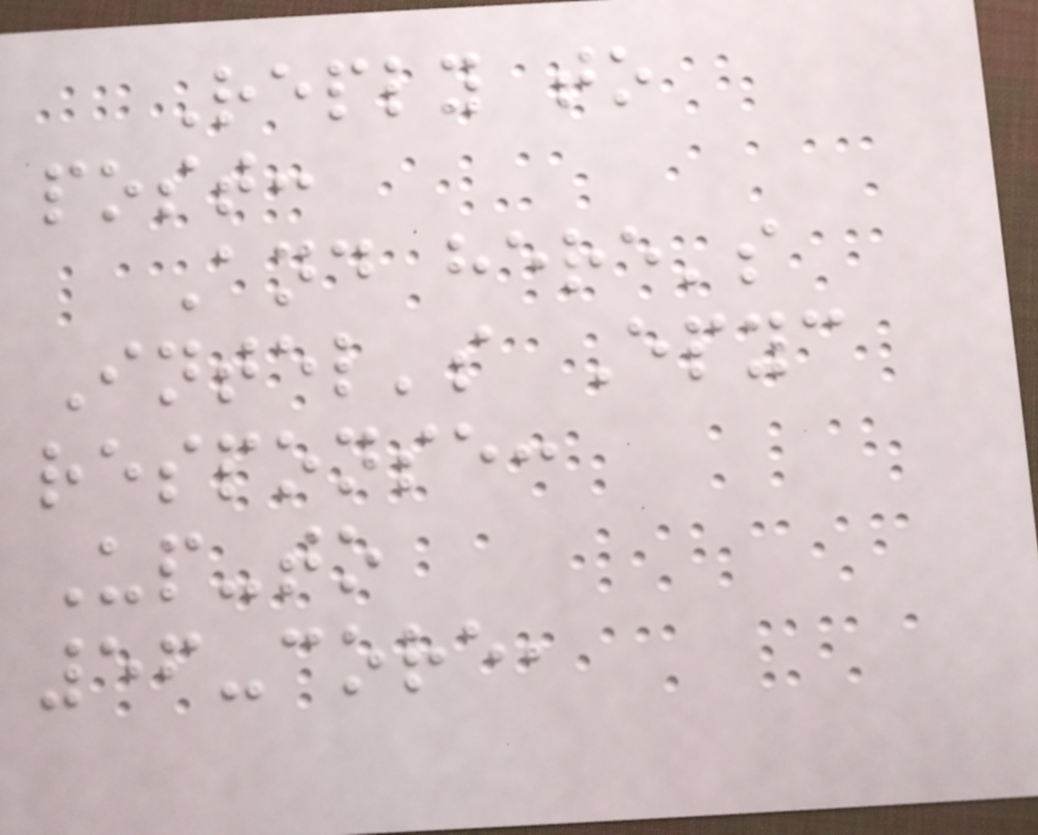Reply to
post:
And here's
Intel's Epyc
response:
Up-to
56-core,
